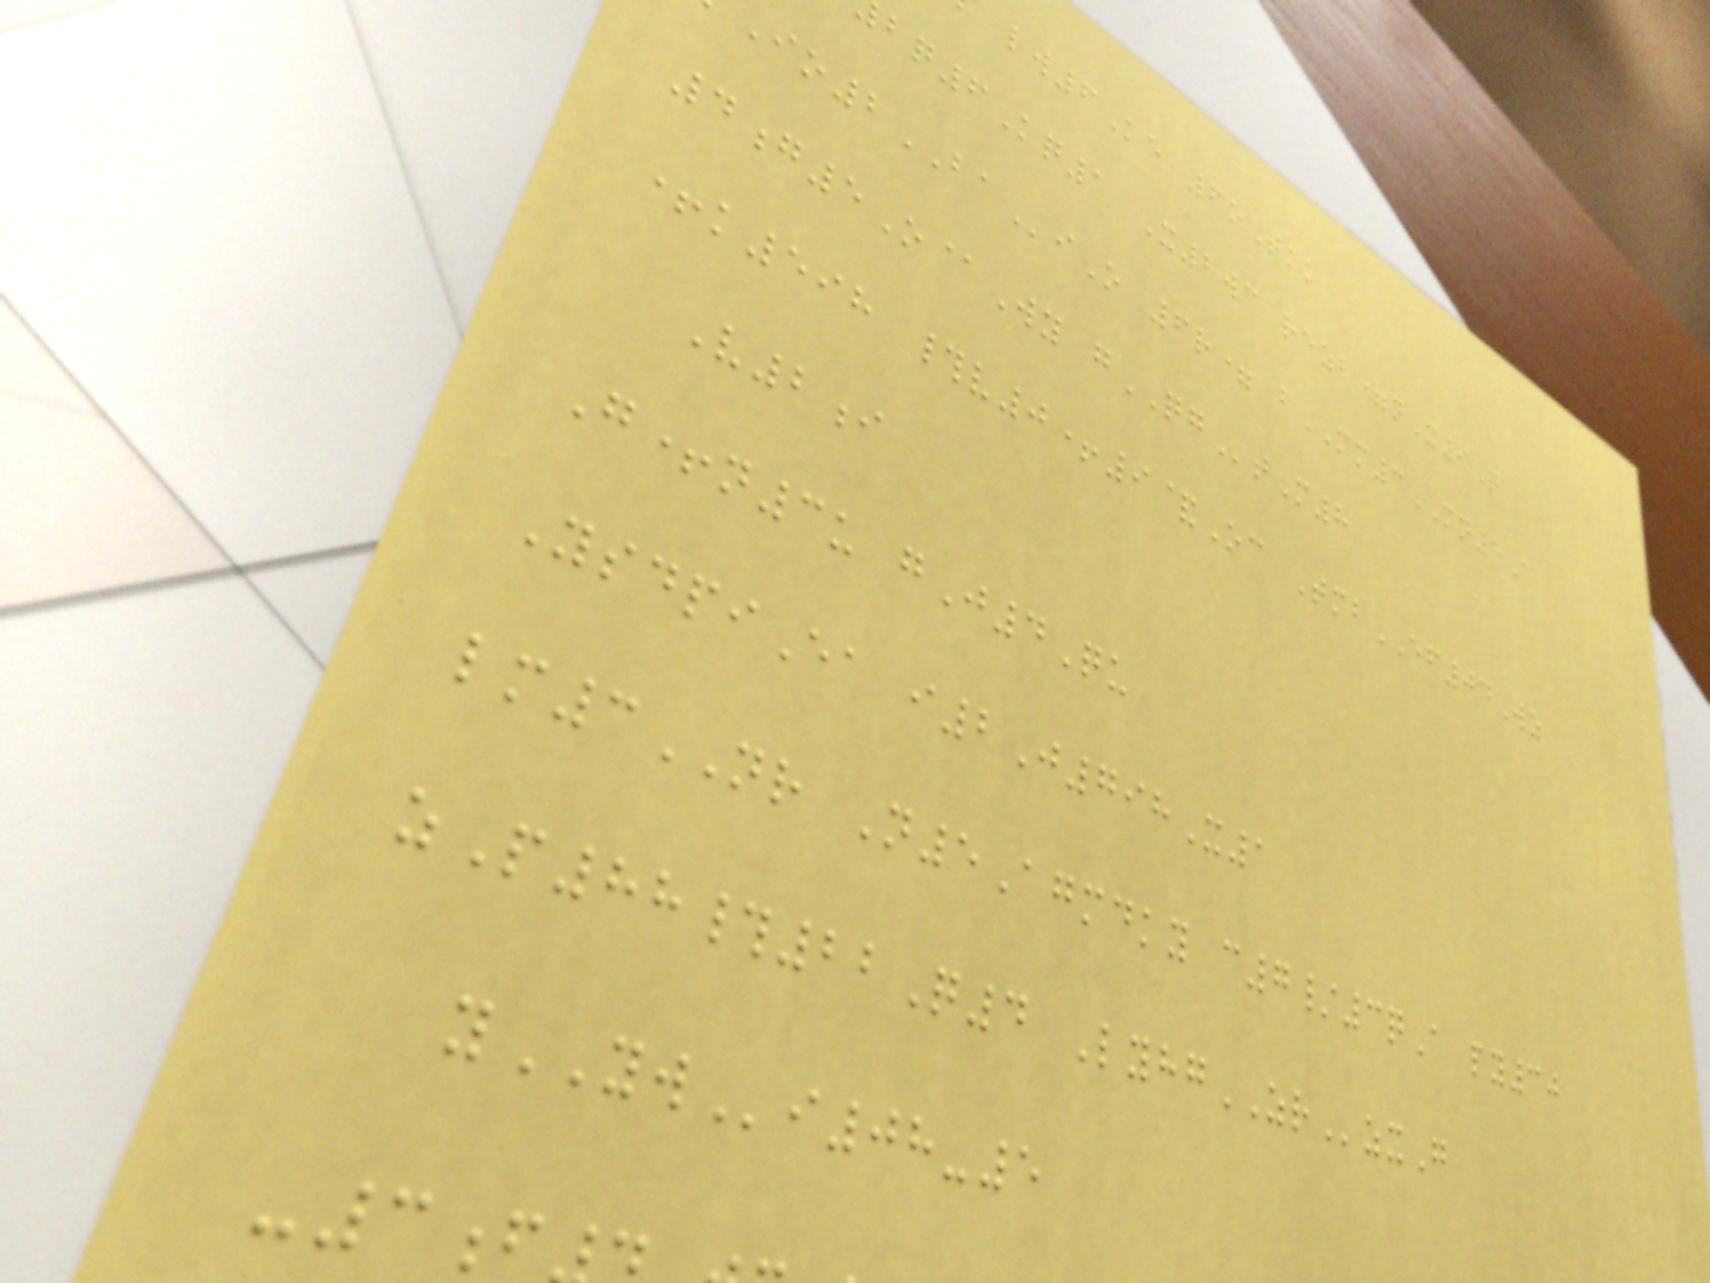lw6Ke 6oTkk
q6Kq1 X2wc rezb=nX9Q
Io2BAiO 6r= bMM3MN5A
4g5O@Wy gQGtM8
+k598 #v0+9&Oc TmbEF04Wz
V2i
G+n3u gJ4Qu
YsdpiEa i2J798X1
lm3NR N5Agmdky c7/3qA py30
zP88#22Q4 LyhgZRzxG
yYWi08-5
